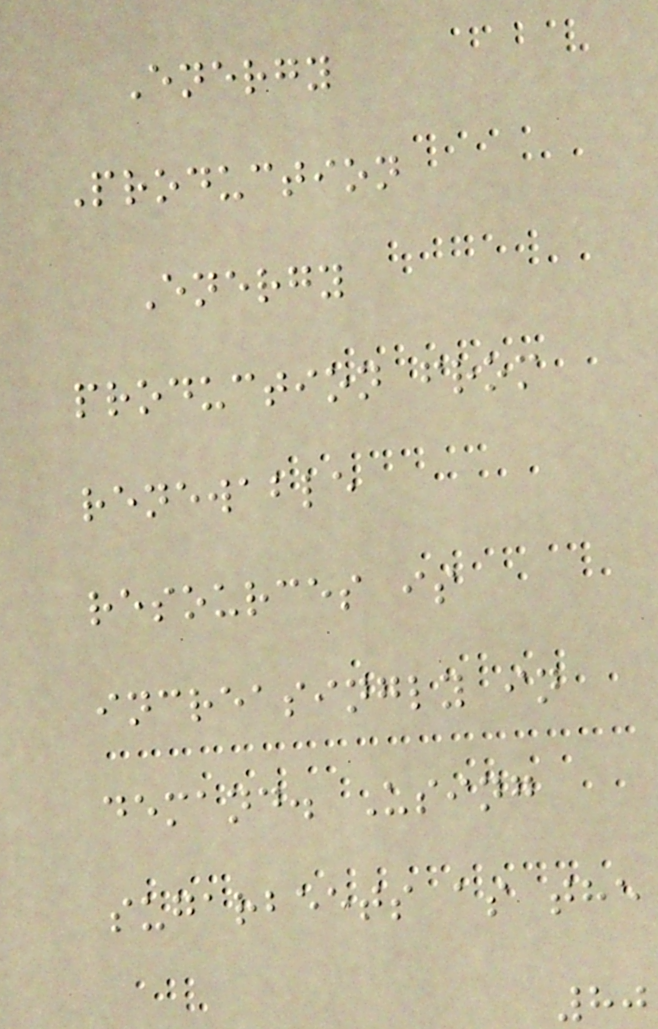Energy
Production
Energy
production from
renewable
resources is
increasingly in
demand. Using
sugarbeets as the
80
